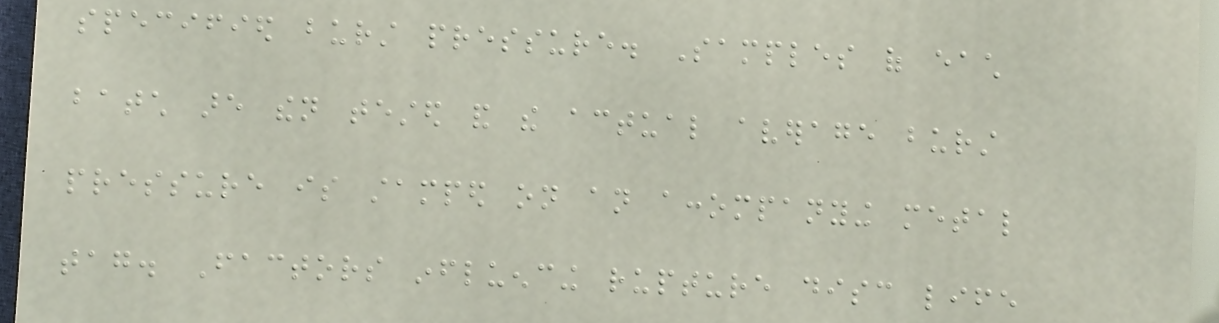specified burst pressure. Samples of each
batch are then tested and the actual average burst
pressure is stamped on an accompanying metal
tag. Factors influencing rupture disc life
